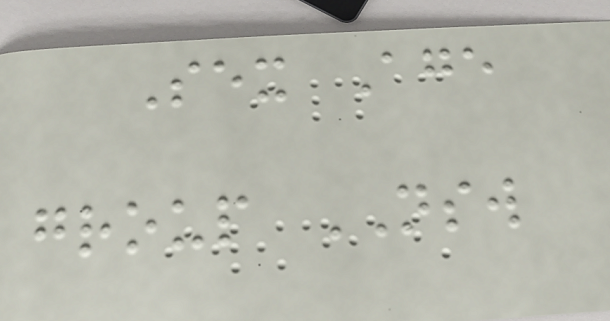Sex Age
group NSW
